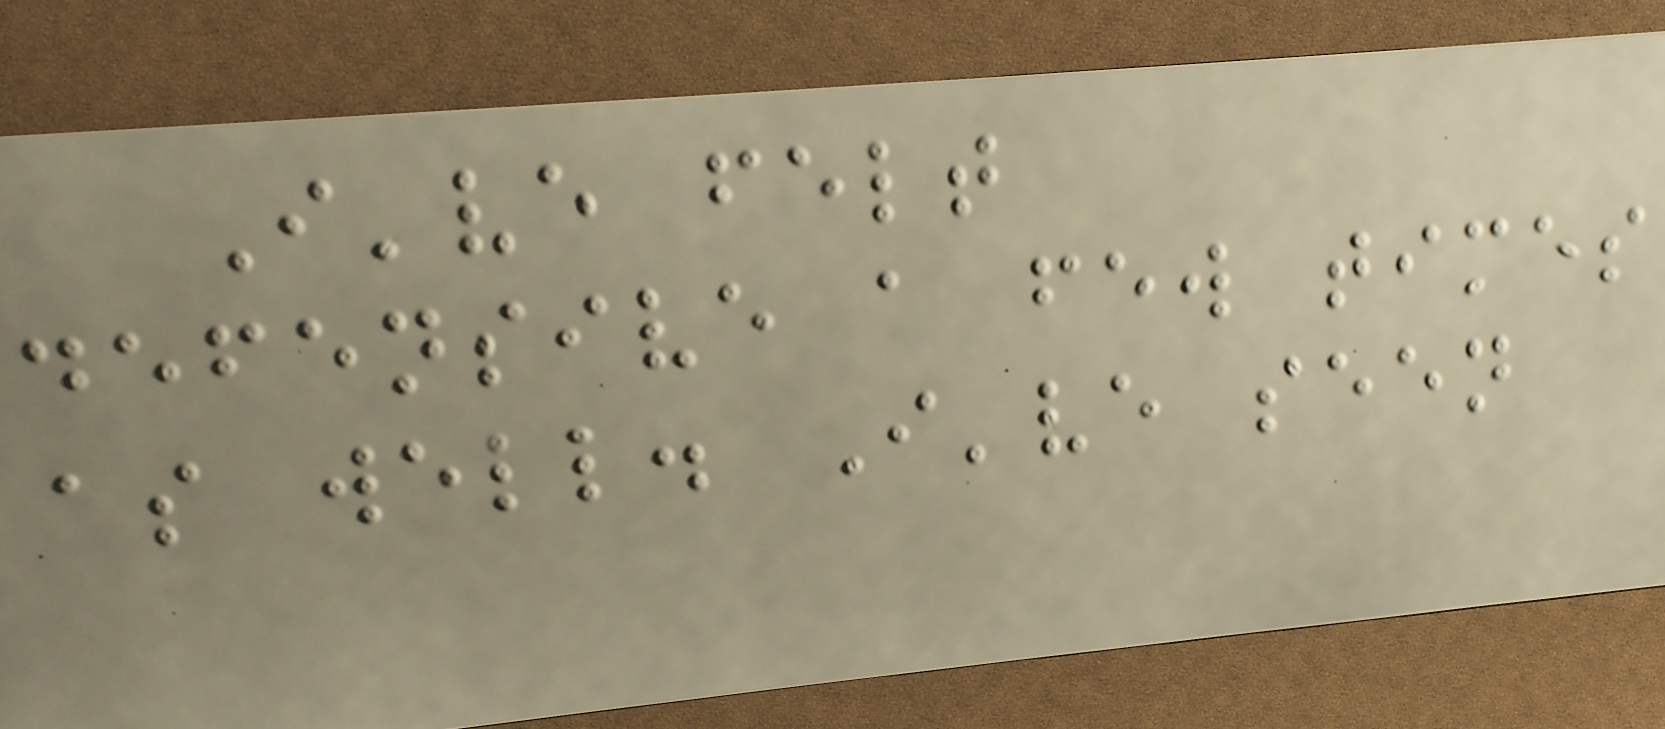I've felt
defensive a few times
as well. I've seen
